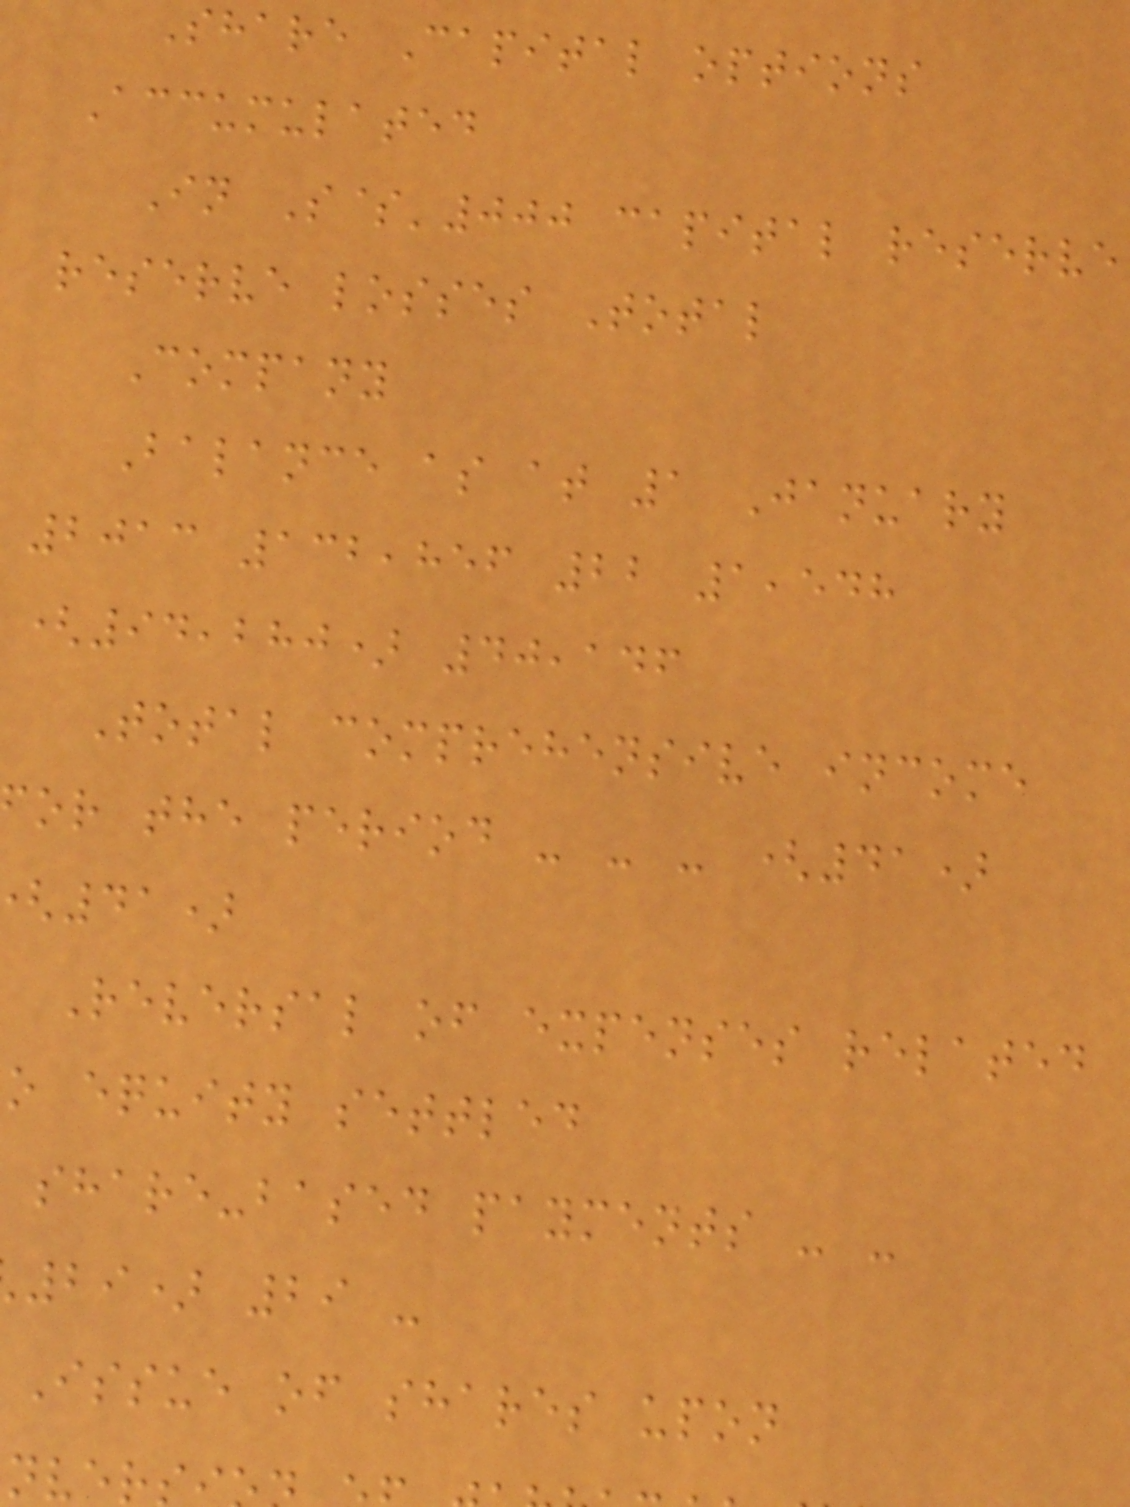Share Capital options
Accumulated
In S$'000 capital reserve
reserve losses Total
Company
Balance as at 1 January
2013 132,856 22 1,548
(94,280) 40,146
Total comprehensive income
or the period - - - (41)
41)
Reversal of expenses related
o equity settled
share-based payments - -
29) 29 -
Issue of shares upon
